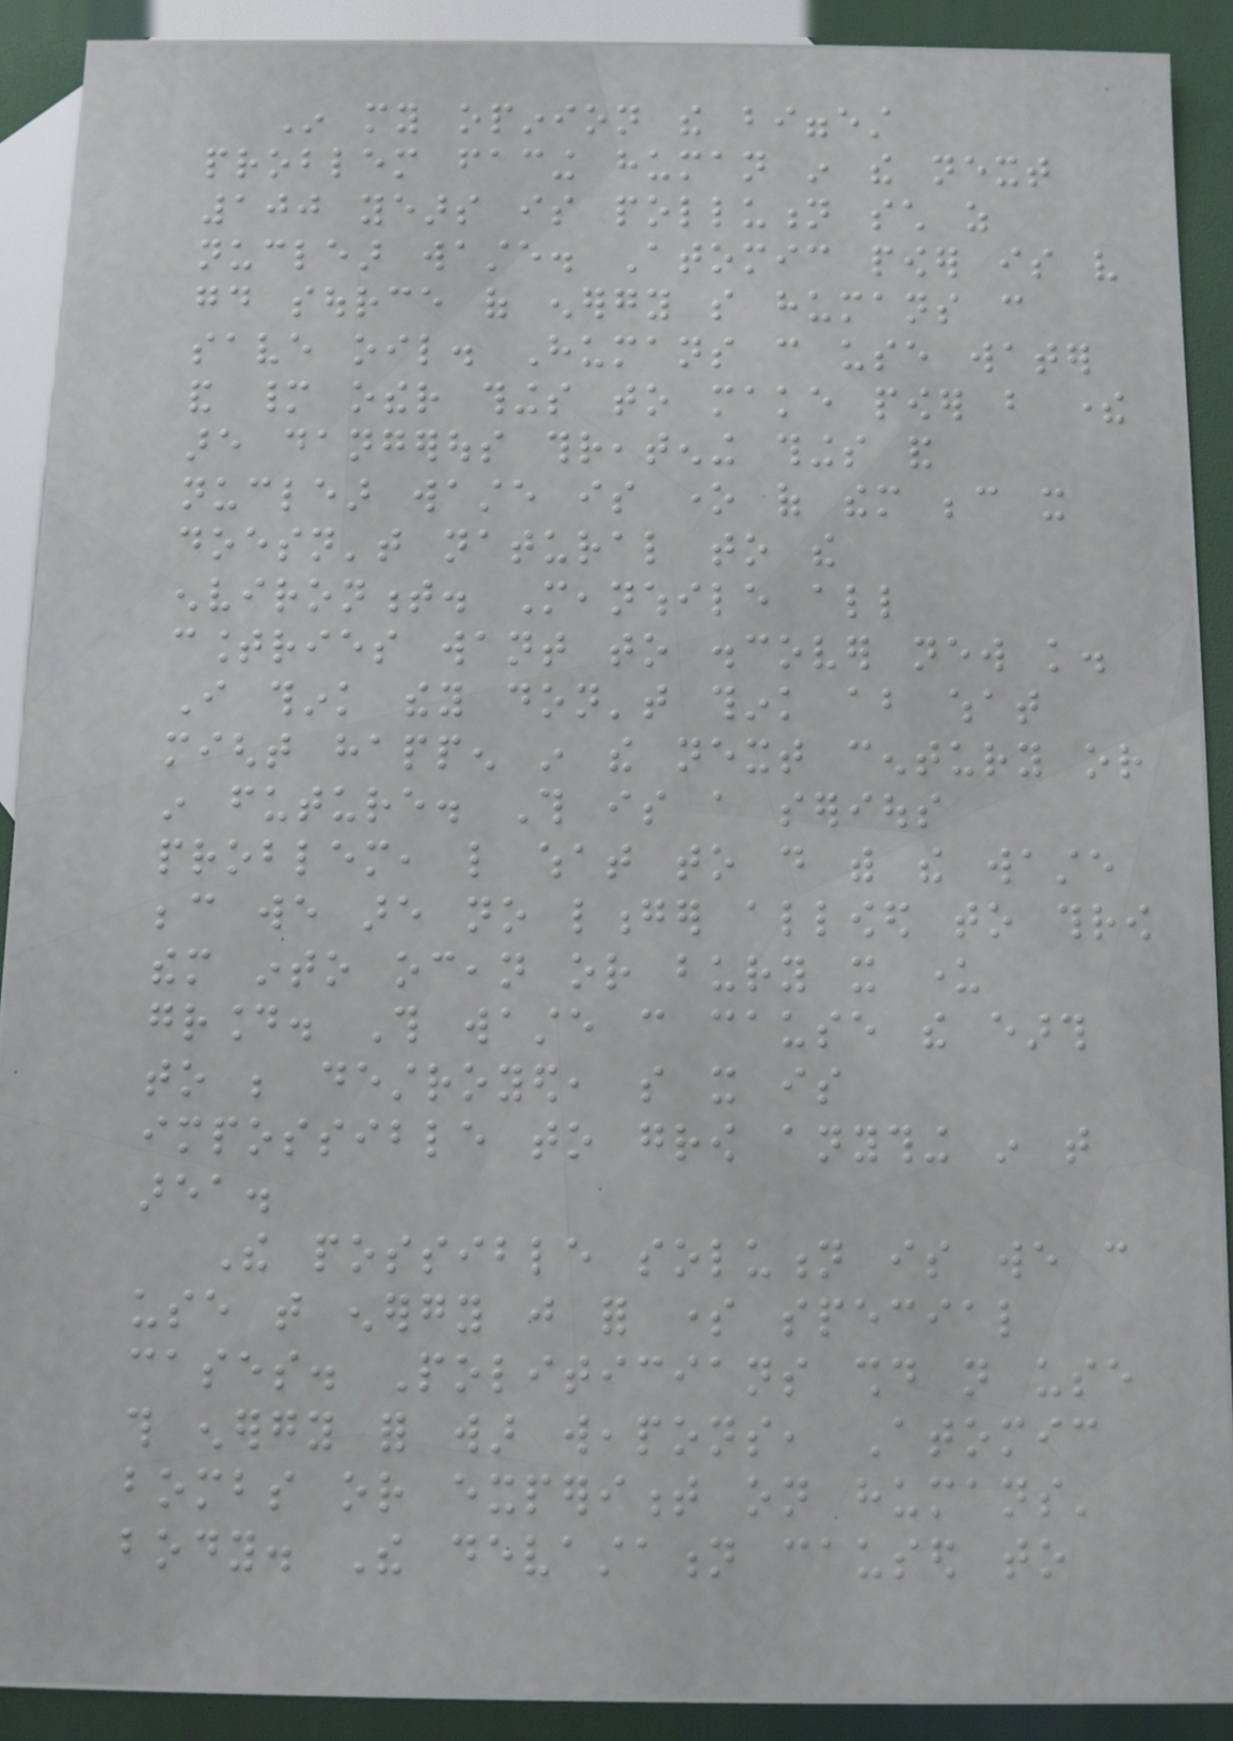In my opinion the biggest
problem facing human in the next
100 years is pollution such as
nuclear waste. Atomic power is very
good source of energy so humans can
save oil. Humans can use water
and many other things to make power but there
are dangerous threatening things and
nuclear waste is one of them because it
doesn't natural to the
environment. Meanwhile all
countries want to discover new knowledge.
I think they don't think about what
might happen in the next century or
in future. This is a serious
problem, like what to do with the waste
because we are no longer allowed to throw
them into ocean or bury it under
ground. This waste can cause the earth
to be destroyed, so it is
impossible to grow anything in that
area.
The possible solution is we can
use that energy just for some special
cases. Politicians should not use
this energy for war weapons, Atomic
bombs or experiment on humans'
body. The devastation caused to
